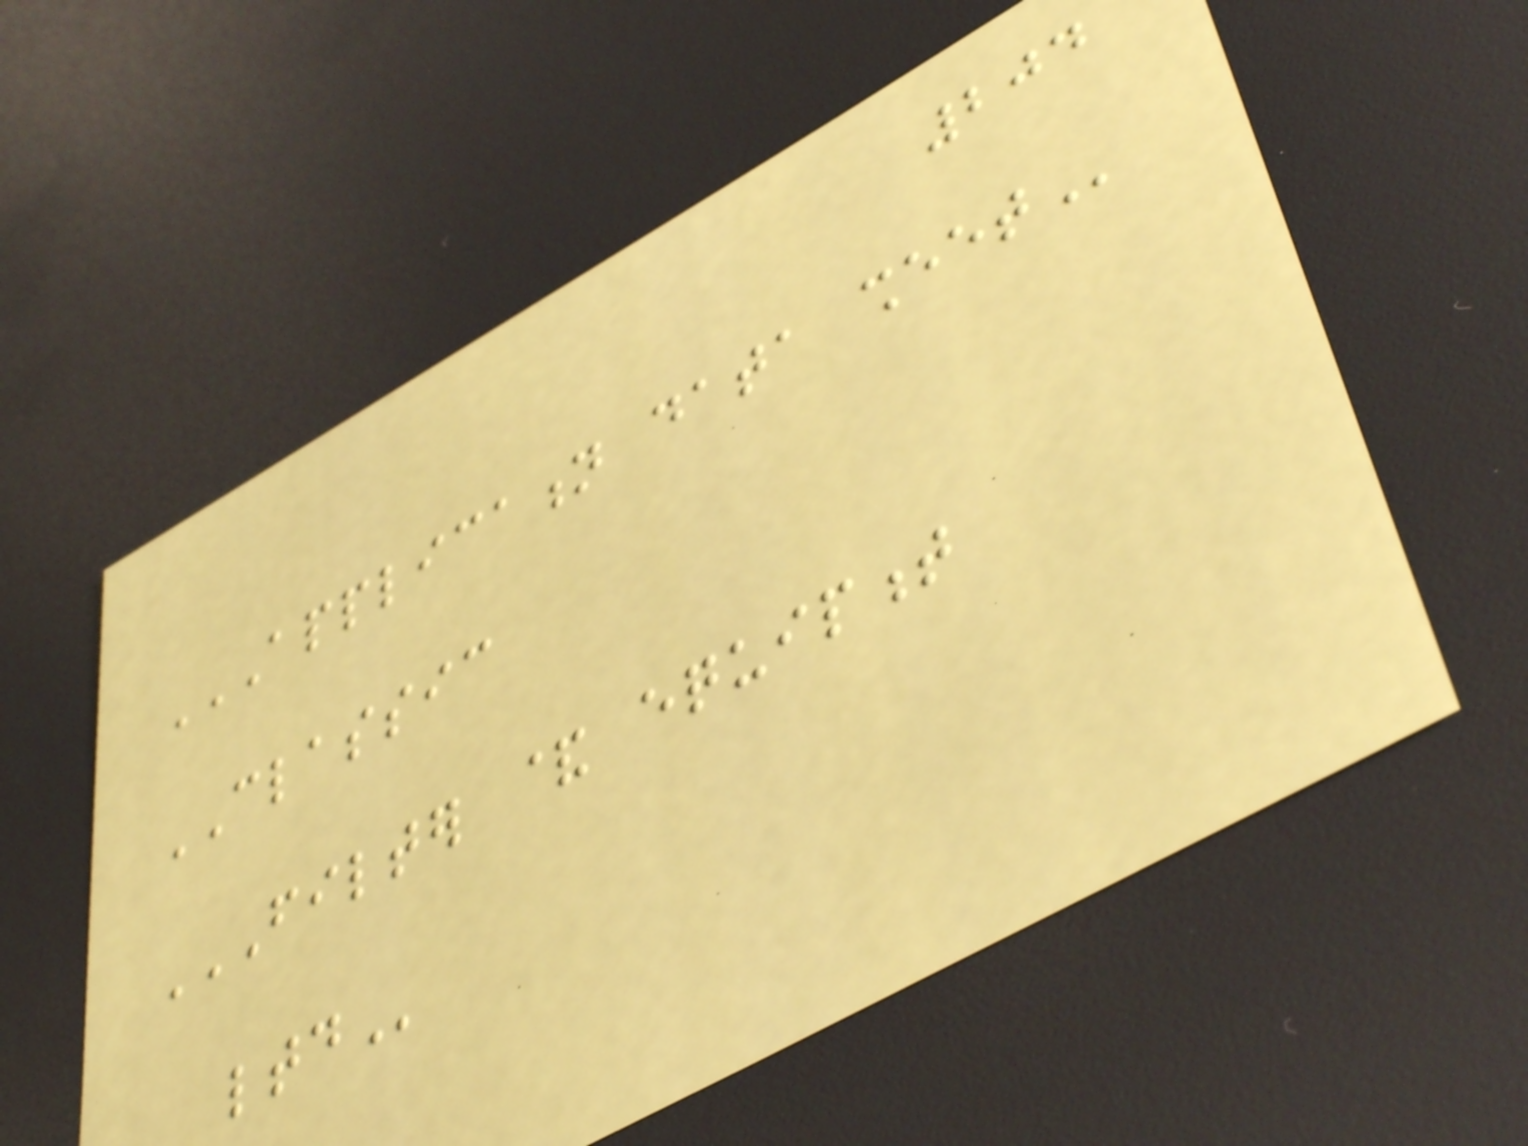204
APPLICATION DATA SHEET
CLASSIC
FILTER & EQUIPMENT
LTD
